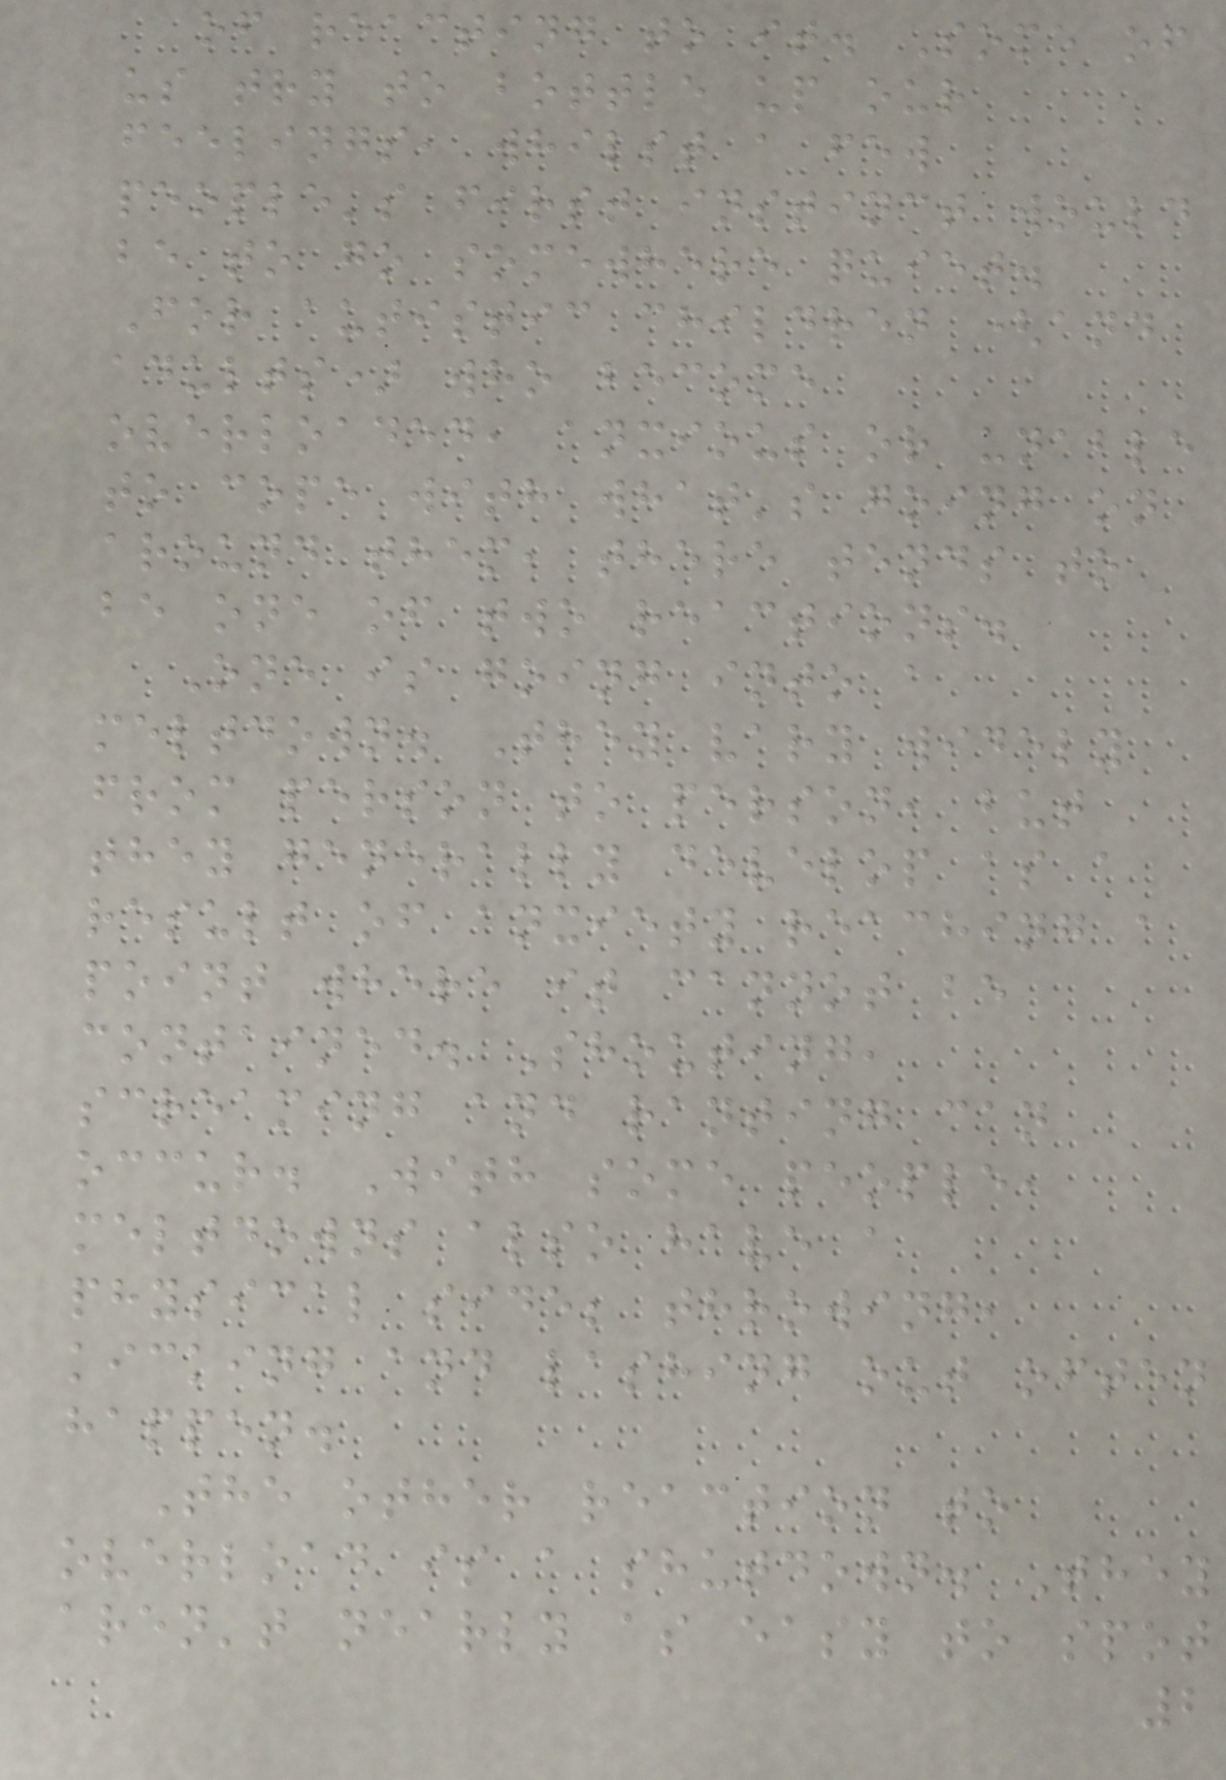of reacting to it. Some of
us try to bottle up our
feelings, whilst a few
people's first instinct would
be to go somewhere quiet.
For autistic children (and
adults) who become
overloaded, anxious or unable
to cope with what's going on
around them, there tends to
be one of two reactions.
One is going into a
meltdown. They vary widely
from person to person, but
they generally develop as a
result of anxiety reaching a
point where it cannot be
contained. Shouting,
screaming and ranting can
occur. With some people,
meltdowns also have a
physical side; throwing,
kicking and lashing out often
happen.
The other reaction to
overload is a shutdown. They
aren't nearly as easy to spot
2
